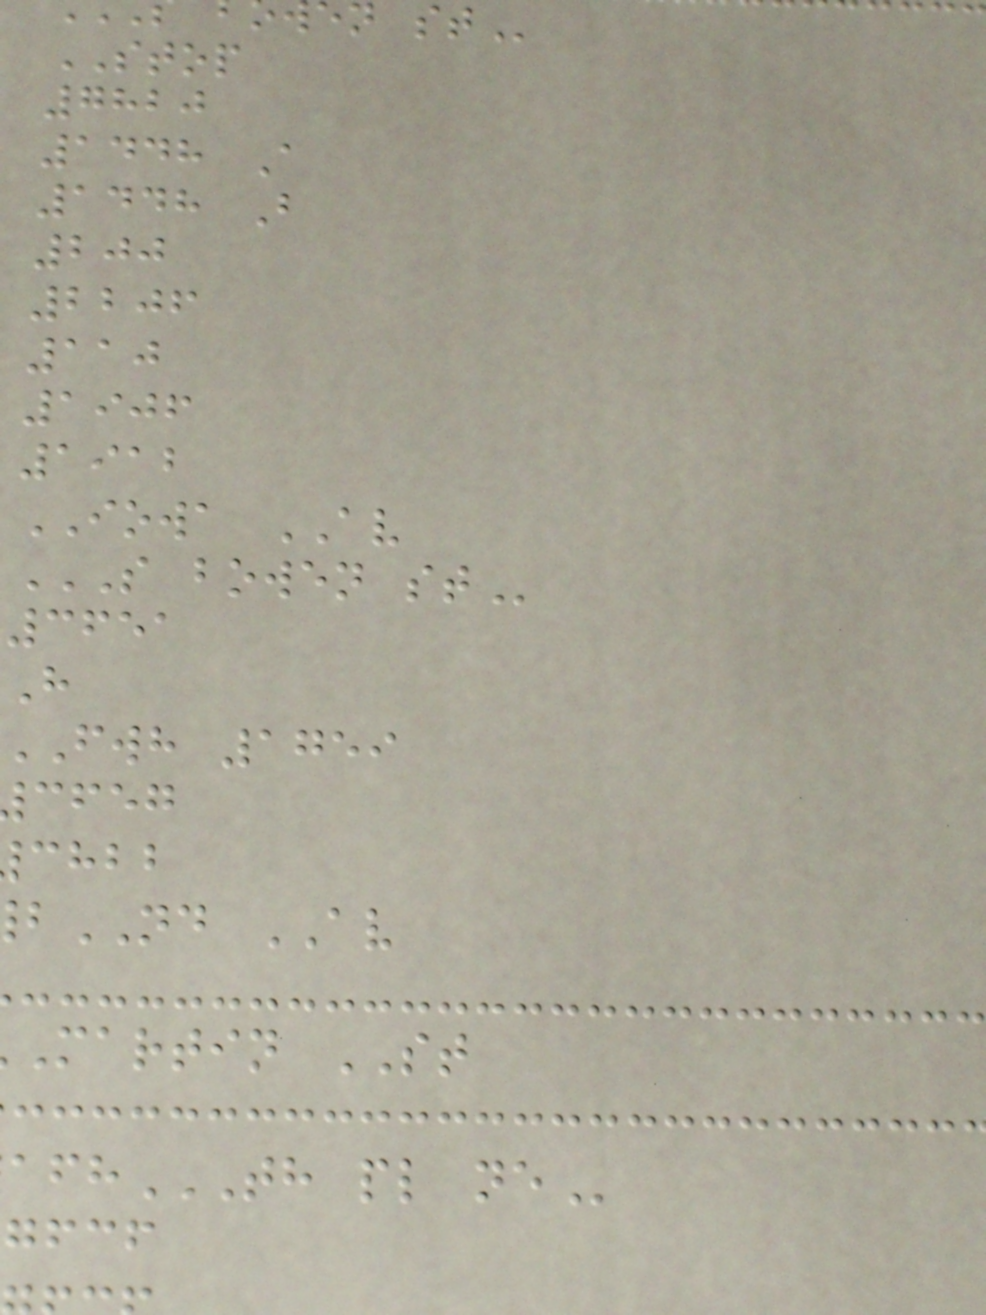STOP
7820
1448 A
1448 B
200
2206
110
1906
1912
IOWA AV
S BOWEN ST
3651
H
fwh 1759
cfeg
chbb
ND AV
martin ST
gfcf
